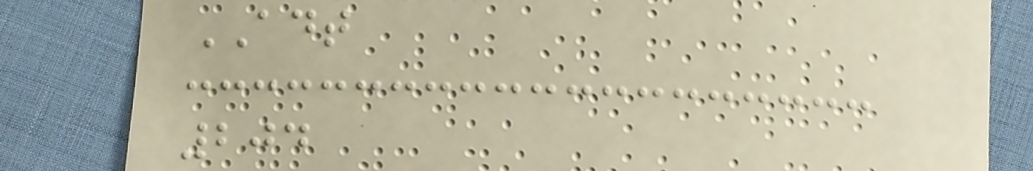ADT
204
